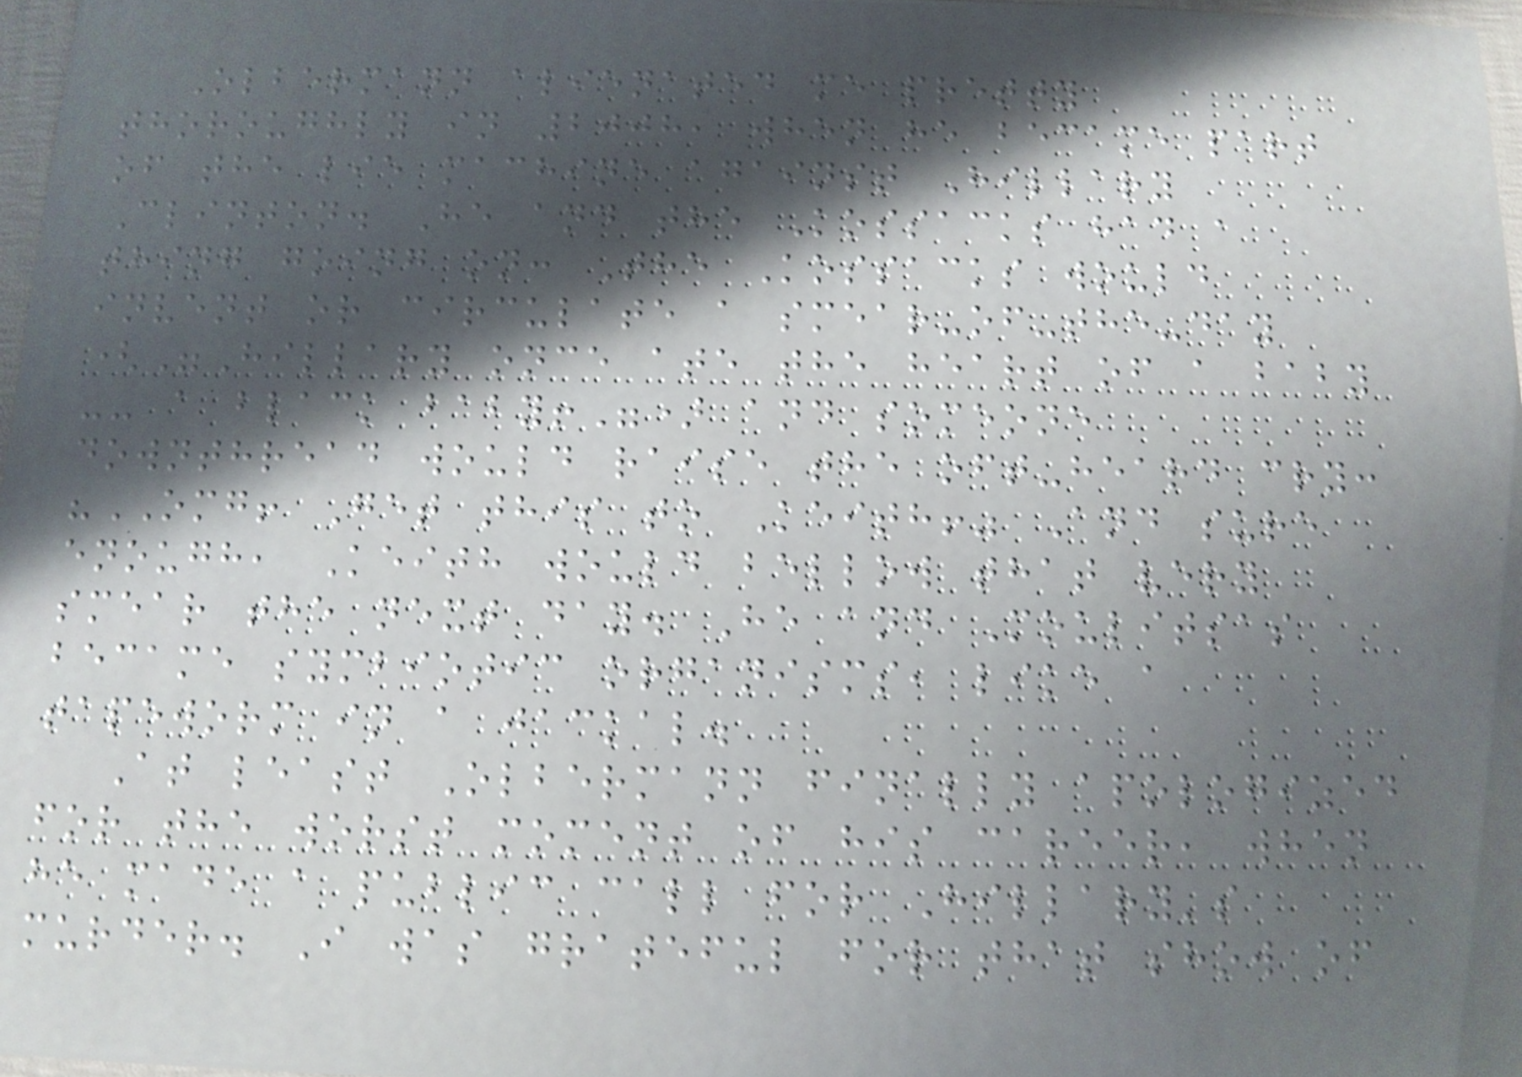Olbermann alienated me pretty
thoroughly in 2008, when he became part
of the lie machine against Hillary
Clinton. He and the Kossacks had a
thing going on: The Kossacks would
invent or circulate a smear-of-the-day
("Hillary once ate the heart of a baby
-- a black baby!") and someone
downthread would raise the oft-heard cry:
"OMG! Get this to Keith!" And sure
enough, Keith would bellow that very
smear the next day. He and Moulitsas
became symbiotic organisms, like a
tapeworm in a jackal.
At least Olbermann finally apologized
for the worst moment of his career, when
he made a public call for Hillary's
murder. I was grateful for that show of
